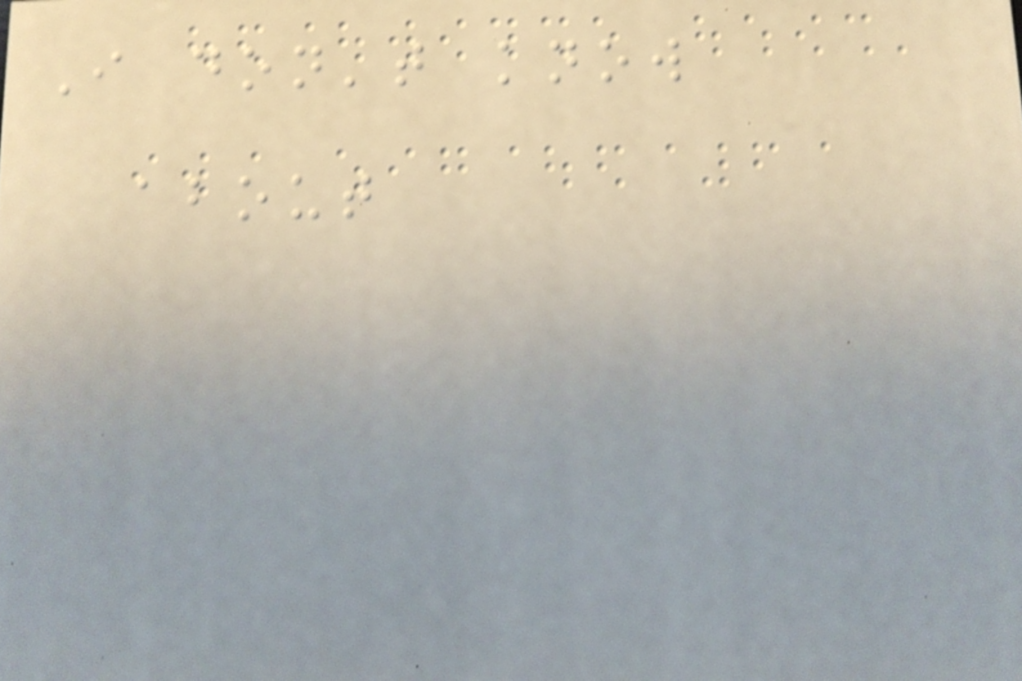I don't know
about
